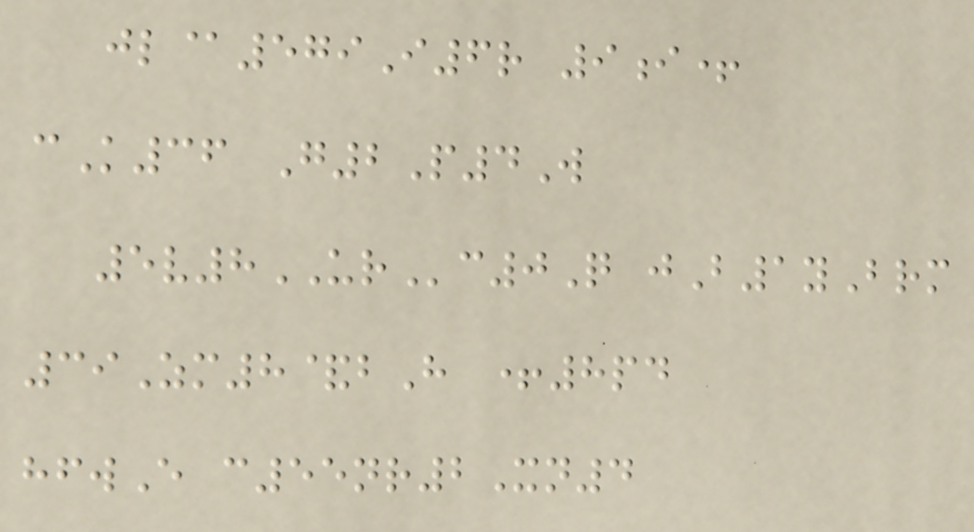jl@579I6r 9i+
cK36 G2P4W
5v8URc0Q jB1yBrm
39Zm8&bH +8pd
hfwE c55nr2Xn4
